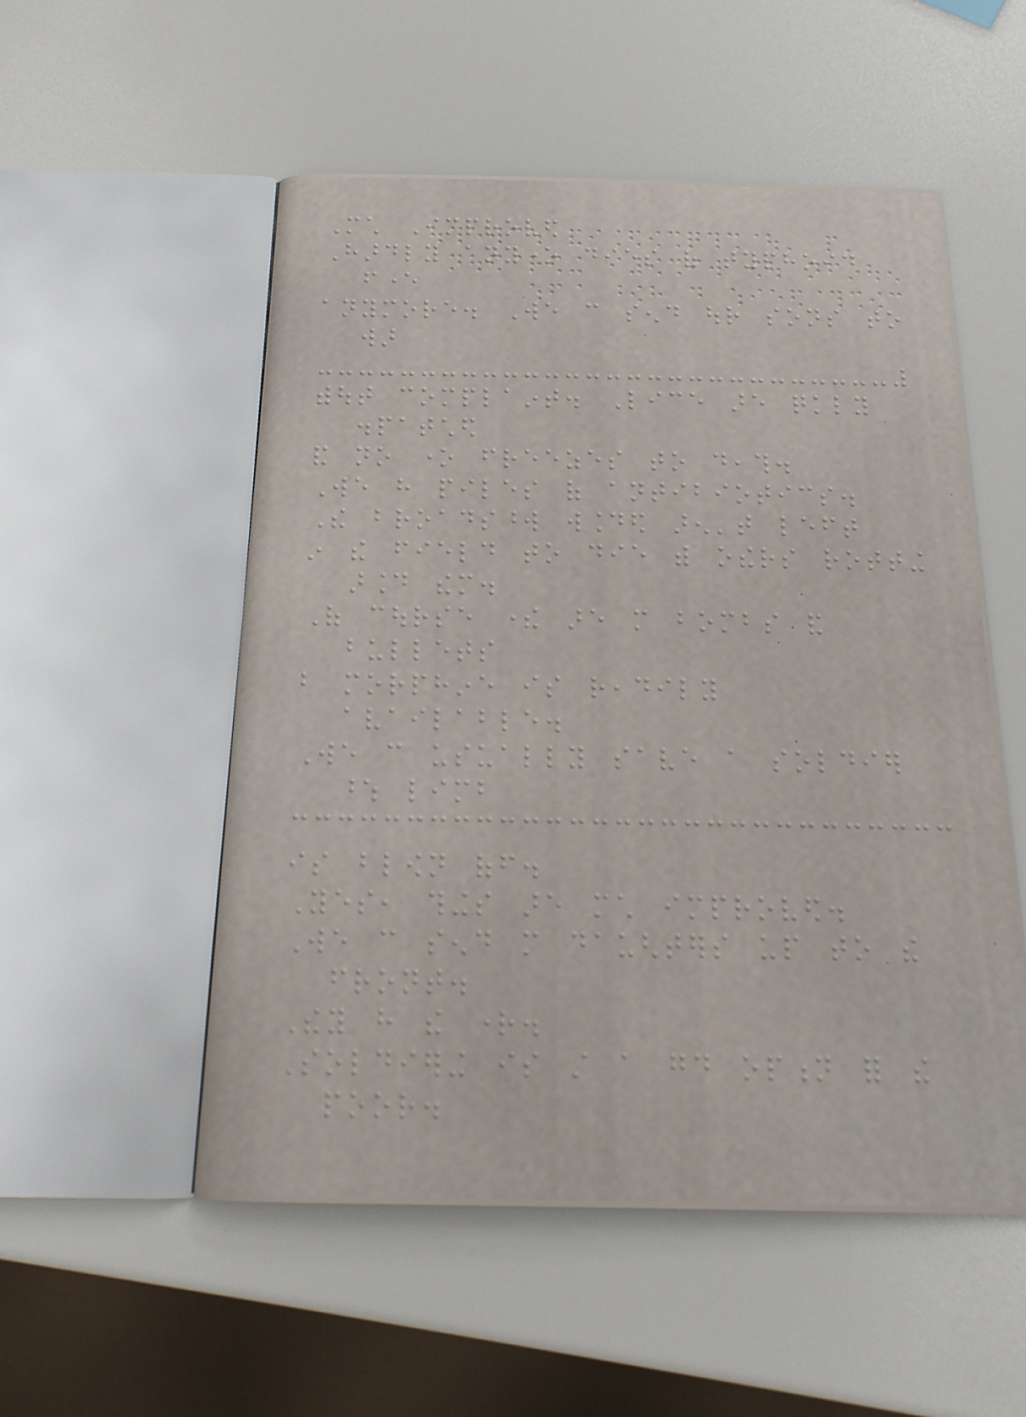Much Improved
Hardly anyone dies of typhoid
fever
anymore. We can send our sons to
war
without complaint. Lice are quickly
dispatched
and no one freezes to death.
We have piles of antibiotics.
The broadsword wounded aren't left
in the field to die with others rotting
around them.
Of course there are more bombs and
bullets
but morphine is readily
available.
We can usually save a soldier
whose limb
is blown off.
Yes, things are much improved.
We can send more daughters up to the
front.
They have the right.
Soldiering is still a good option for the
poor.
